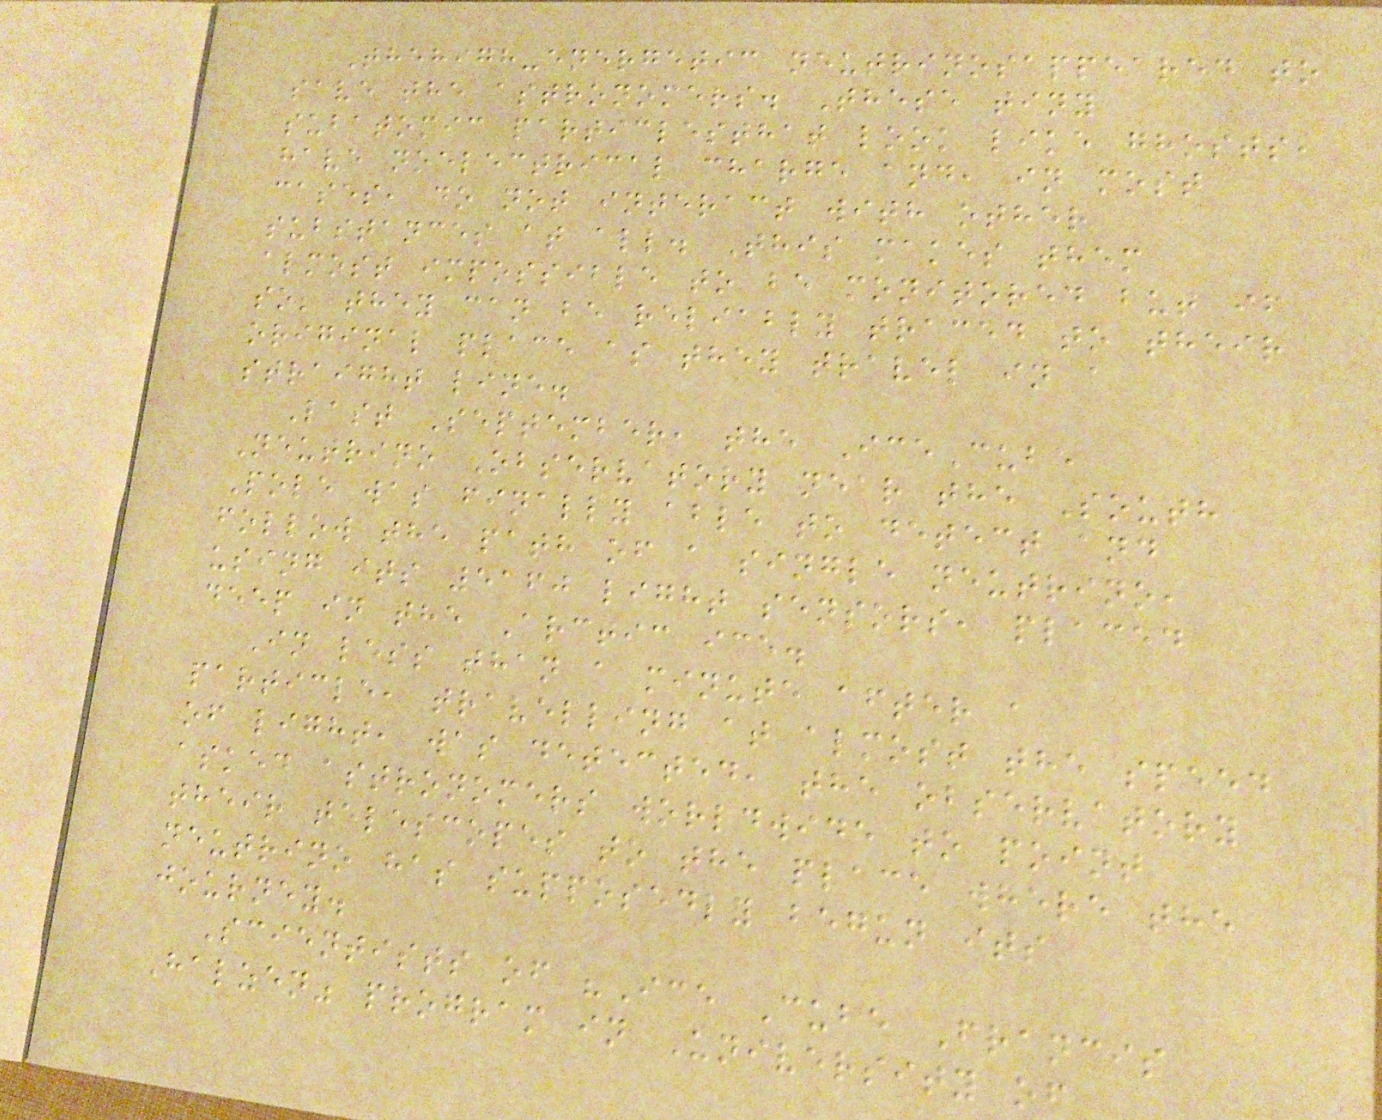Thehigh-energetic neutrinosappeared to
save the astronomers. These tiny
subatomic particlesthat look like ghosts,
have noelectrical charge and, in most
cases, do not interact with other
substances at all. This makes them
almost impossible to be monitored but if
so; they can be reliably traced to their
original place as they travel in a
straight line.
Last September, the IceCube
Neutrino Observatory near the South
Pole was finally able to detect and
follow the path of a single neutrino,
using its 5160 light sensors, placed
deep in the Arctic ice.
In less than a minute after a
particle, travelling at almost the speed
of light, was detected, the observatory
asked astronomers worldwide to point
their telescopes to the place where the
neutrino has supposedly begun its
journey.
Scientists of "Ice Cube Francis
Halzen" program in University of
